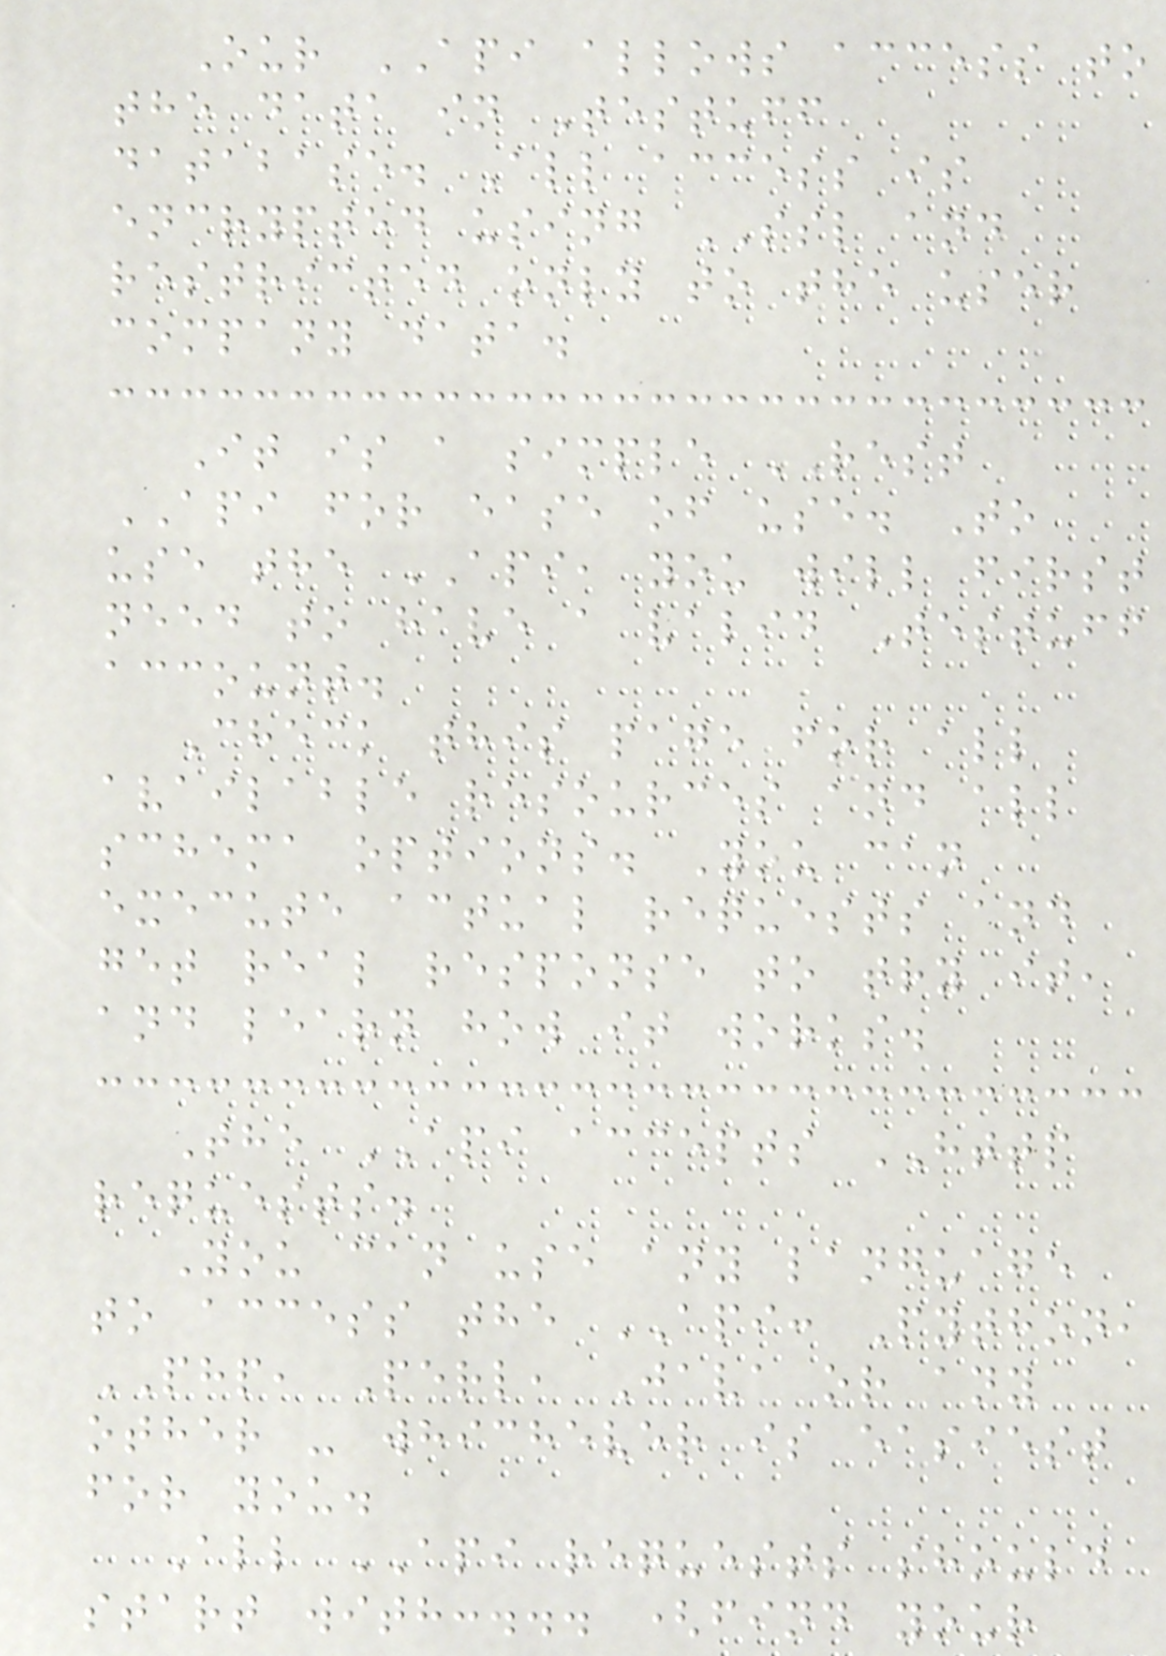Our API allows access to
the data in Testuff
database. All access is
encrypted using SSL and
restricted only to the user
company data.
It is a simple REST
API for ease of use. To
use the API, you will first
need to have a valid Testuff
account.
Check this page for all
available resources and all
schema options. You can
execute actual requests and
get real response to try it,
and learn how it works.
The API accepts HTTP
requests.
You can use any language
to access the API: Python,
PHP, Perl, Java or any
other - whichever is easiest
for you.
All API requests should
start with:... (find your
